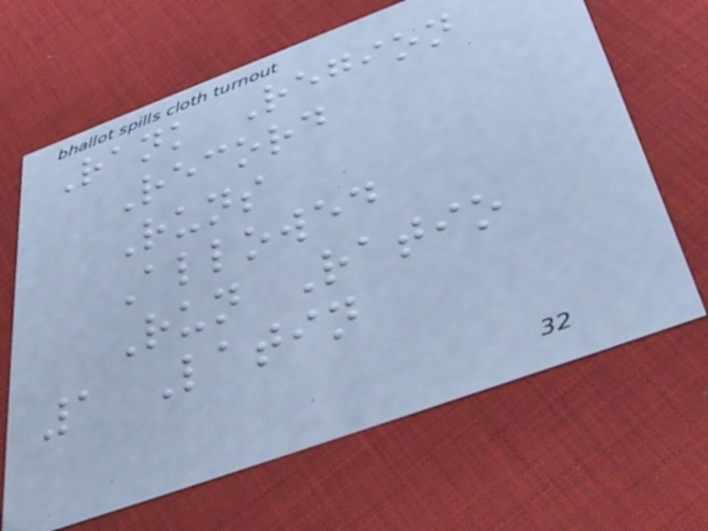Rank Region
Record
Runs
Allowed
Run Ratio
1 Latin
